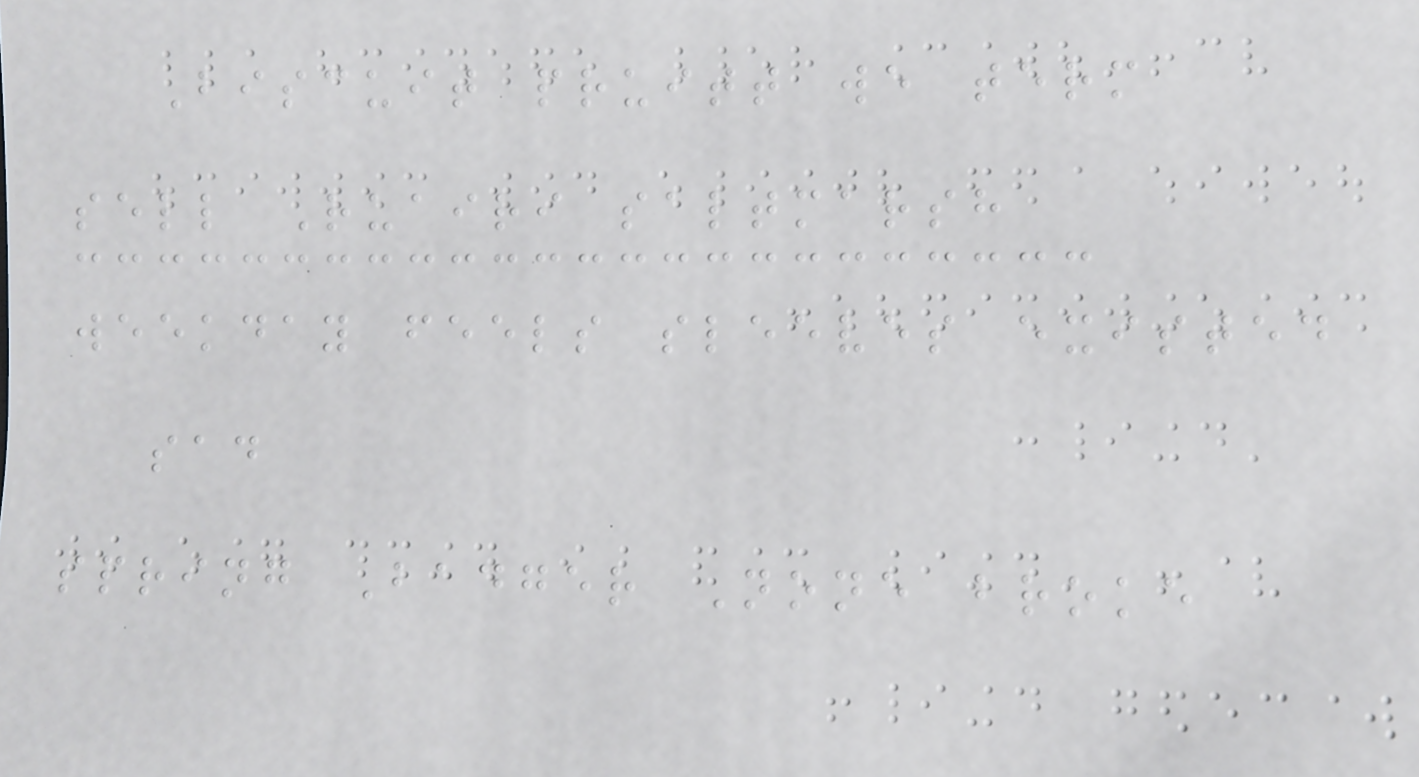Biscuit pruitt we term
sell Ruairi saltmarsh
weekday feels sleeves existed
sad
spring Badger None broke
